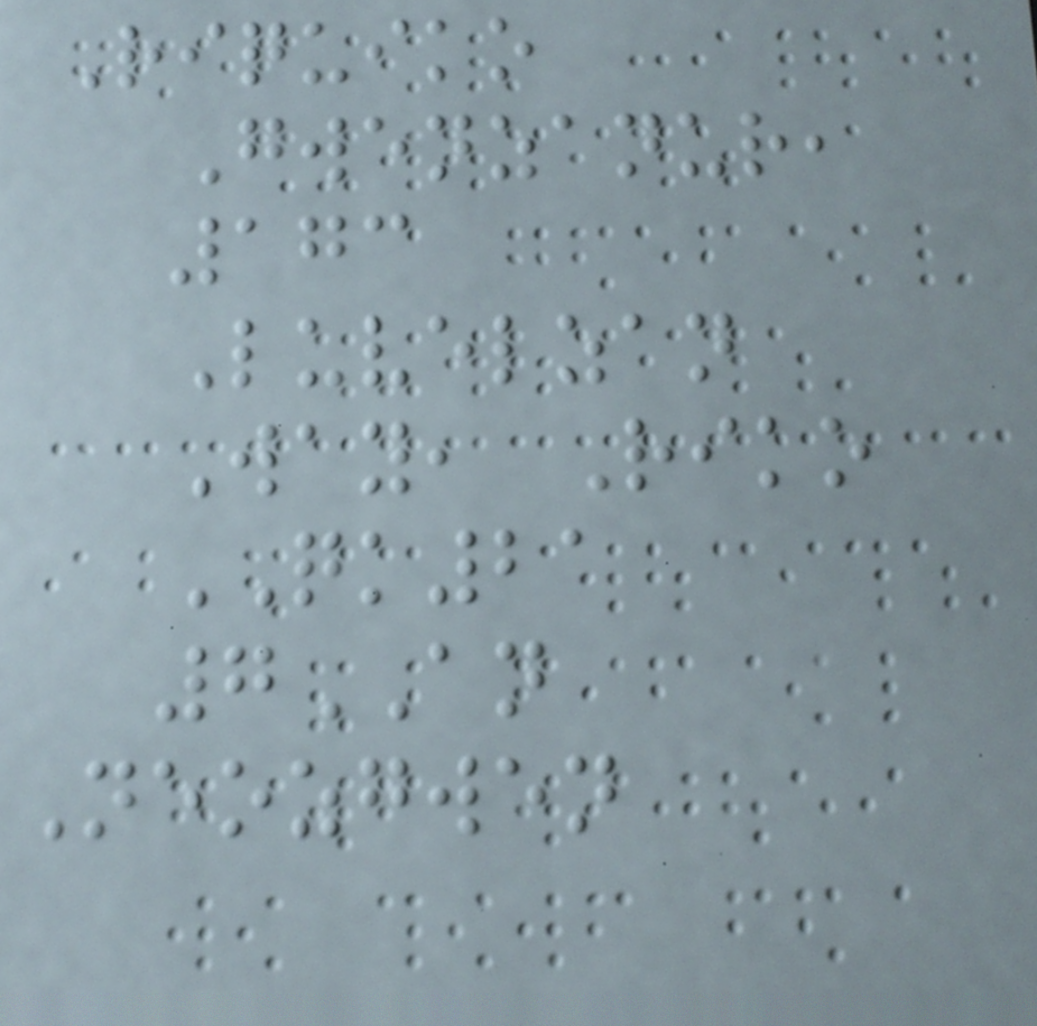Riquiko
Gwenzanur,
173
Luvelzan
Way, Riko
QK21
7AN
Neozgwen
